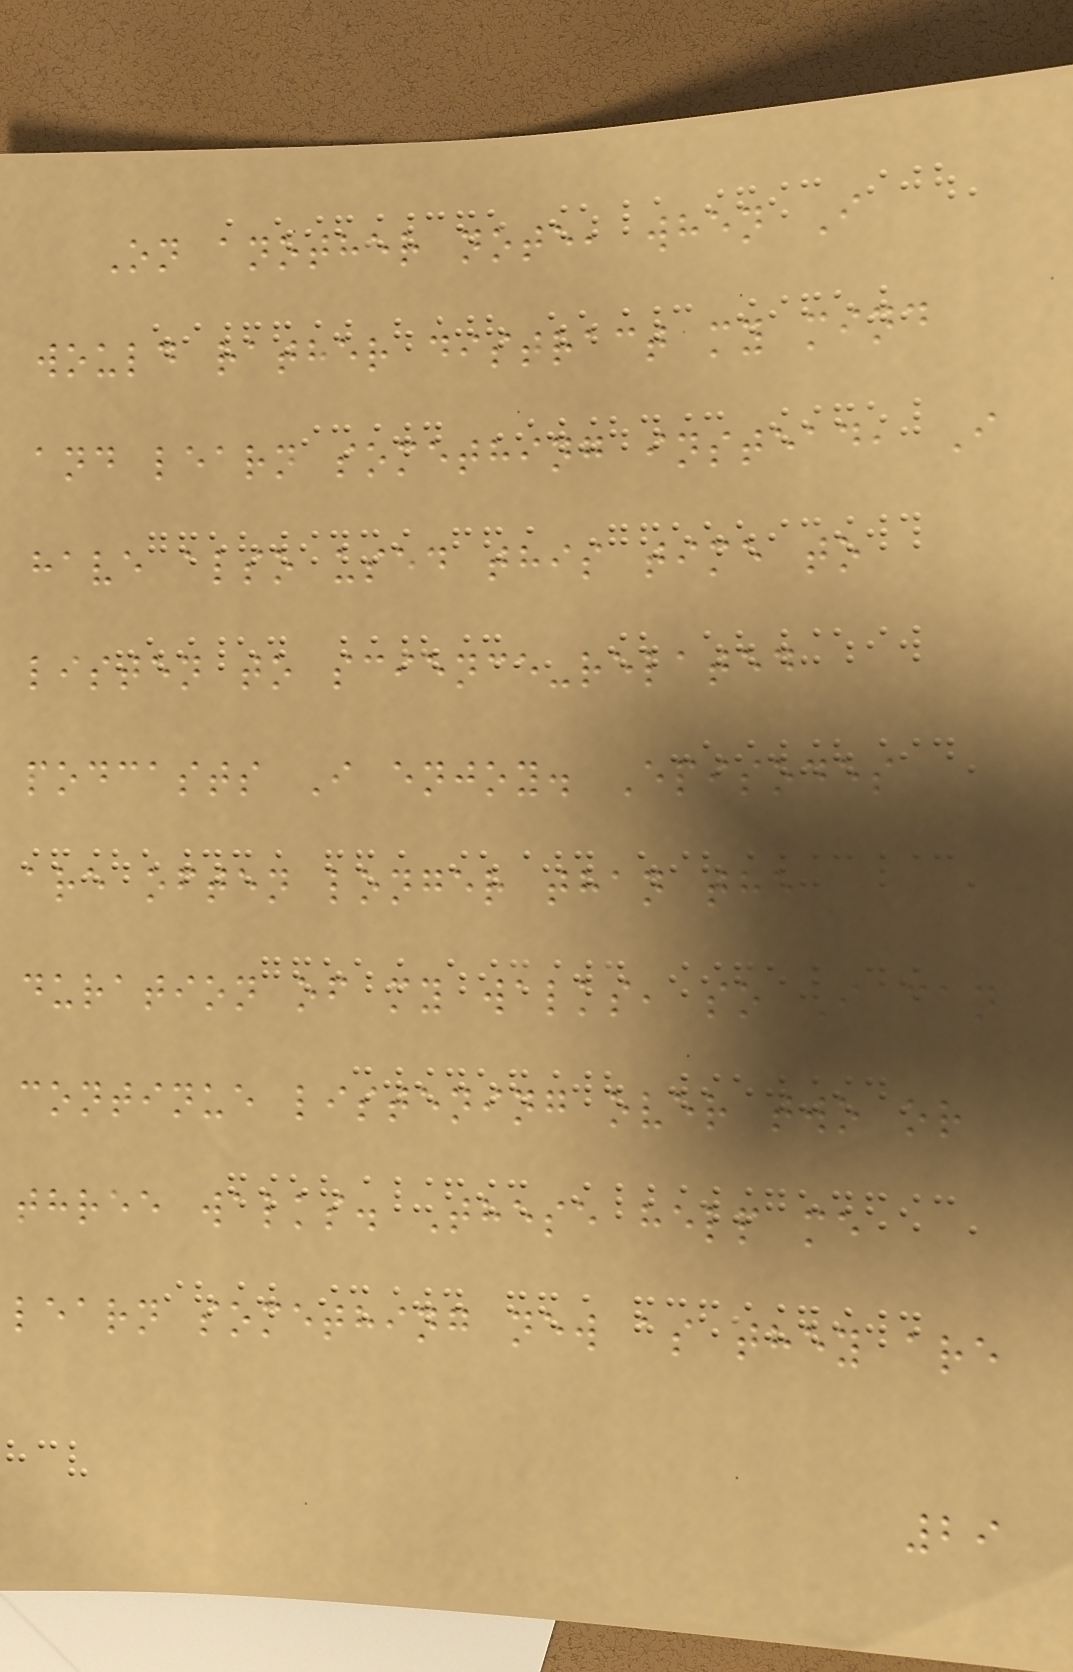On another note, when I
would rather distract my mind
and learn something instead, I
have also used this time to
listen to science-related
podcasts I enjoy. Episodes
are often longer than the
duration of my walks, so I can
continue listening over two or
three walks. These help me
learn something new as they are
29
